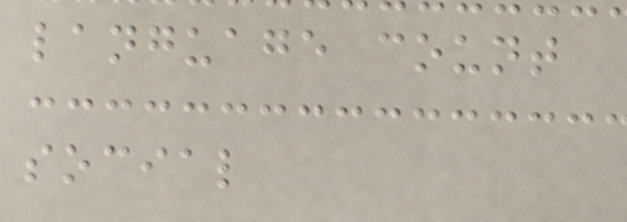language count
social
